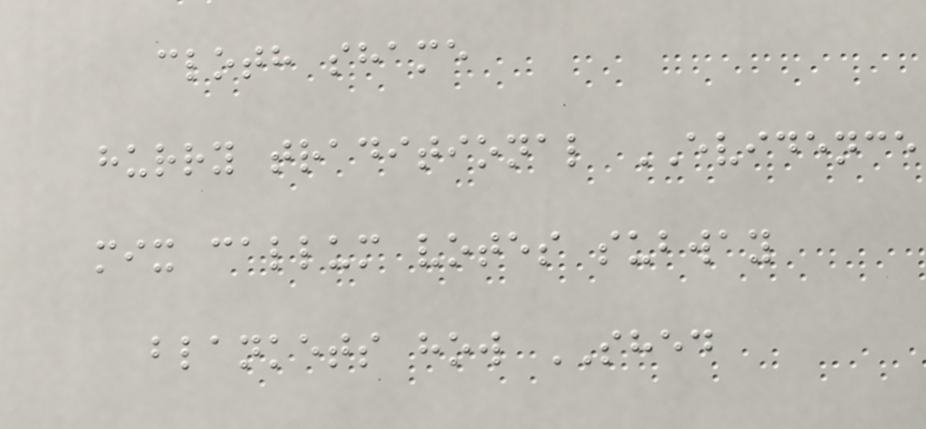cloth shame
hurry traditional EVIDENCE
mix callum votes subway
blankets how SHED
